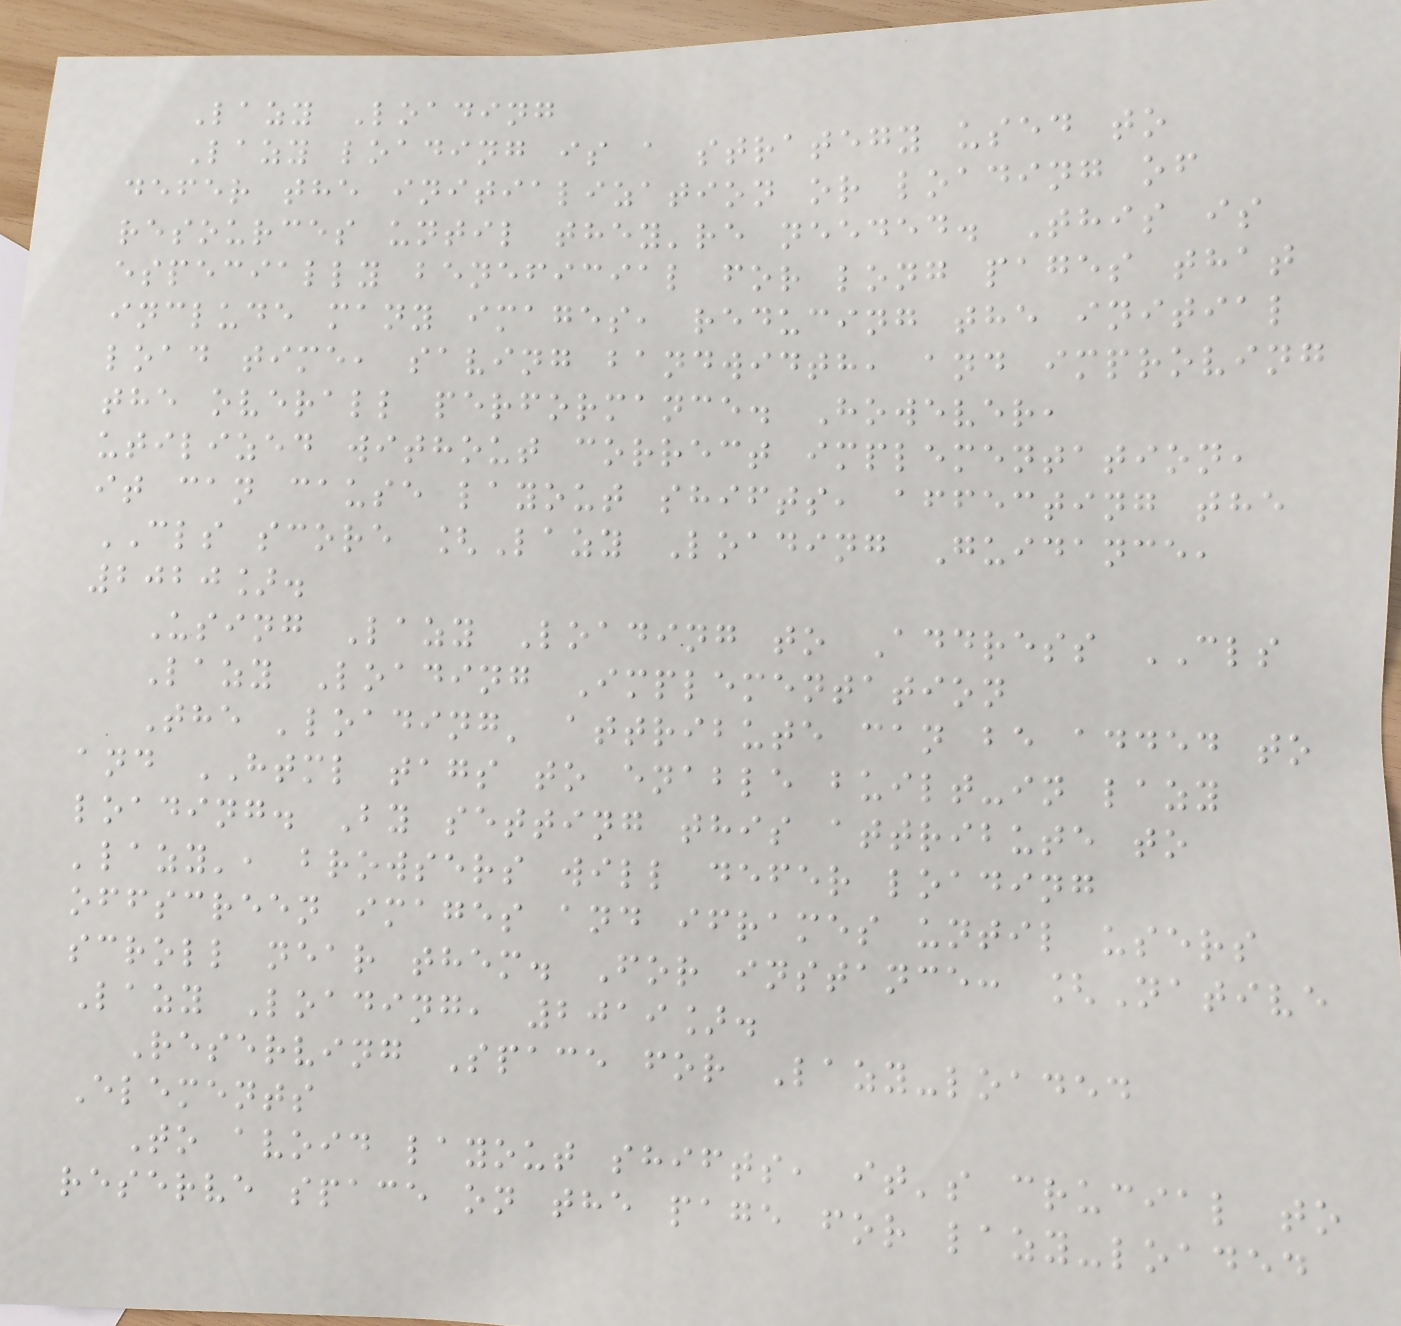Lazy Loading
Lazy loading is a strategy used to
defer the initialization or loading of
resources until they're needed. This is
especially beneficial for long pages that
include many images, reducing the initial
load time, saving bandwidth, and improving
the overall performance. However,
utilized without correct implementation,
it can cause layout shifts, affecting the
CLS score [Lazy Loading Guidance,
2020].
Using Lazy Loading to Address CLS
Lazy Loading Implementation
The 'loading' attribute can be added to
and HTML tags to enable built-in lazy
loading. By setting this attribute to
'lazy', browsers will defer loading
offscreen images and iframes until users
scroll near them. For instance: [Native
Lazy Loading, 2019].
Reserving Space for Lazy-loaded
Elements
To avoid layout shifts, it's crucial to
reserve space on the page for lazy-loaded
